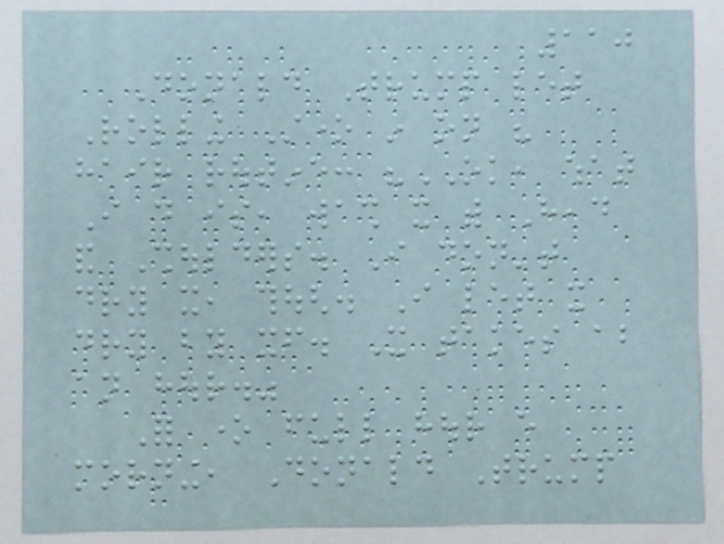110
Donald Trump let
Rolling Stone in on his
hair routine: "OK, what
I do is, wash it with Head
and Shoulders. I don't
dry it, though. I let it
dry by itself. It takes about
an hour."
For one full hour every
morning, Donald Trump
